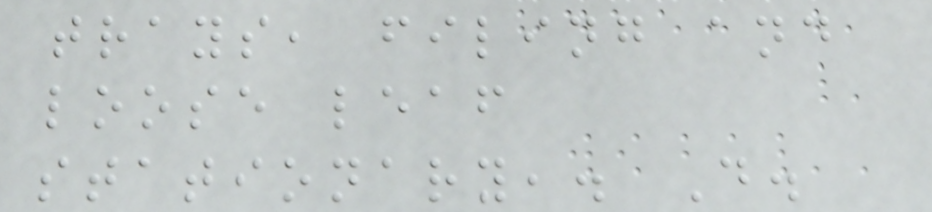trays, filing and
loose leaf
stationary,. D.
